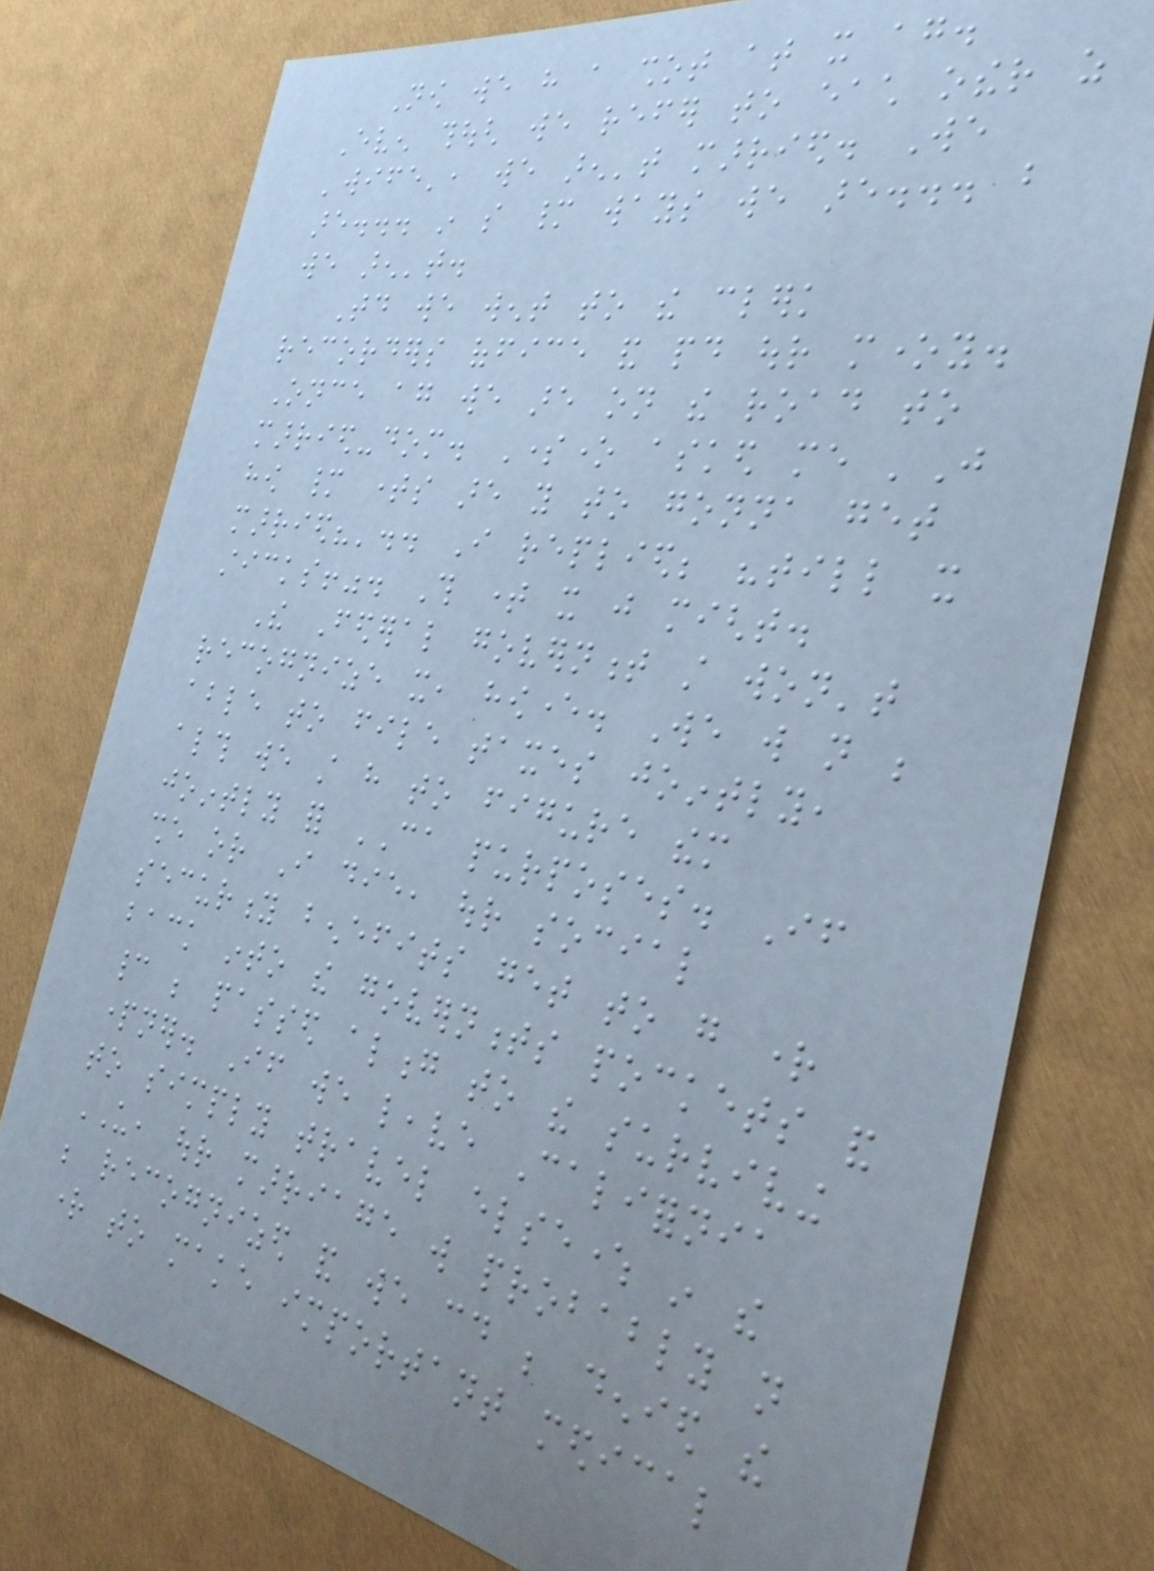Now we have a shot at it again.
Even though we refer to each other as
'wife', we aren't married. We
are... in so many ways we are... but
we aren't.
Today we went to the clerk
recorders office and paid our money.
Once again we are on the road to
married-dom. Someone asked me 'Just
how many times are you to gonna get
married?'.. I replied; "till it
sticks!". This time it just might.
The Federal government still won't
recognize it, however. We will not be
able to file taxes jointly,
although we still have to figure them
jointly for CA purposes. If
she or I die, our social
security benefits get to go right
back into the governments pockets and
cannot be passed along to the surviving
partner. If we leave California
to simply travel elsewhere in the
US, our marriage will probably not
be recognized and we could be denied the
right to make important medical
